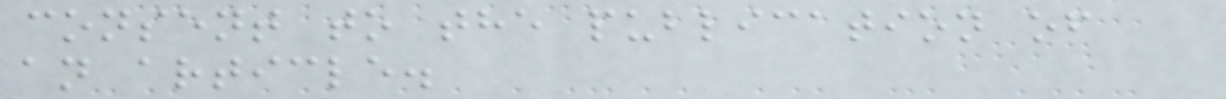consent to the publication of
an article.
